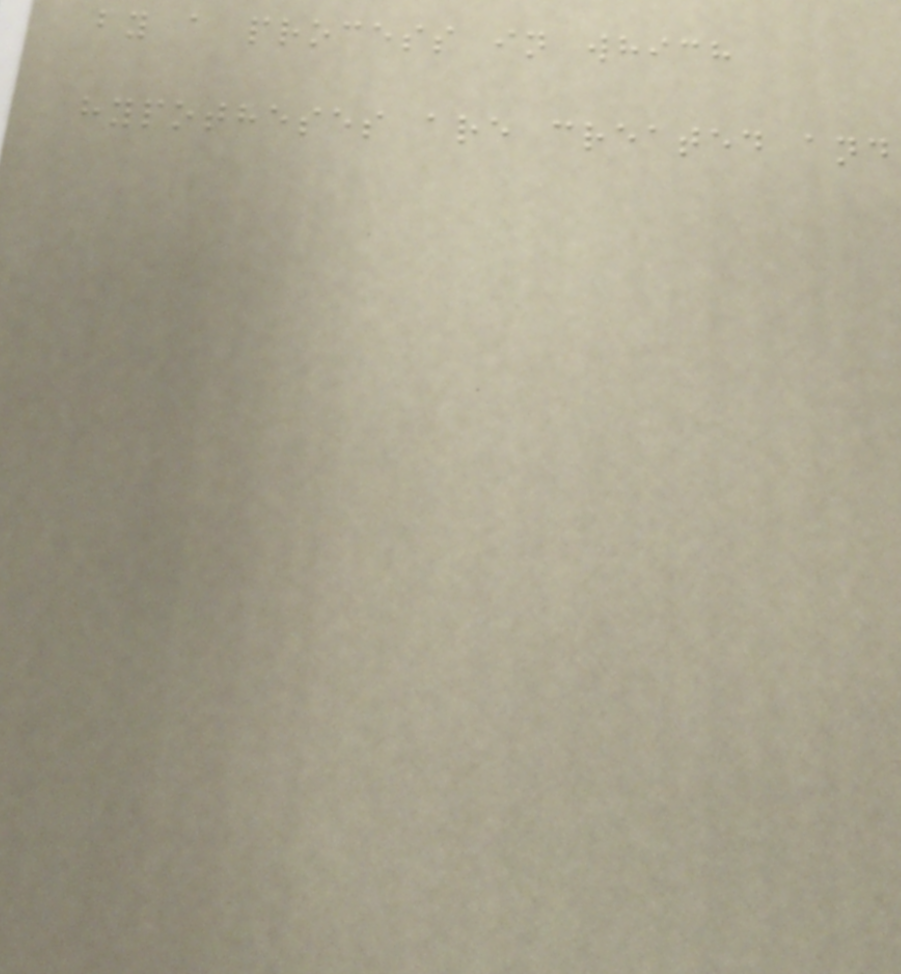by a process in which
hypotheses are created and
